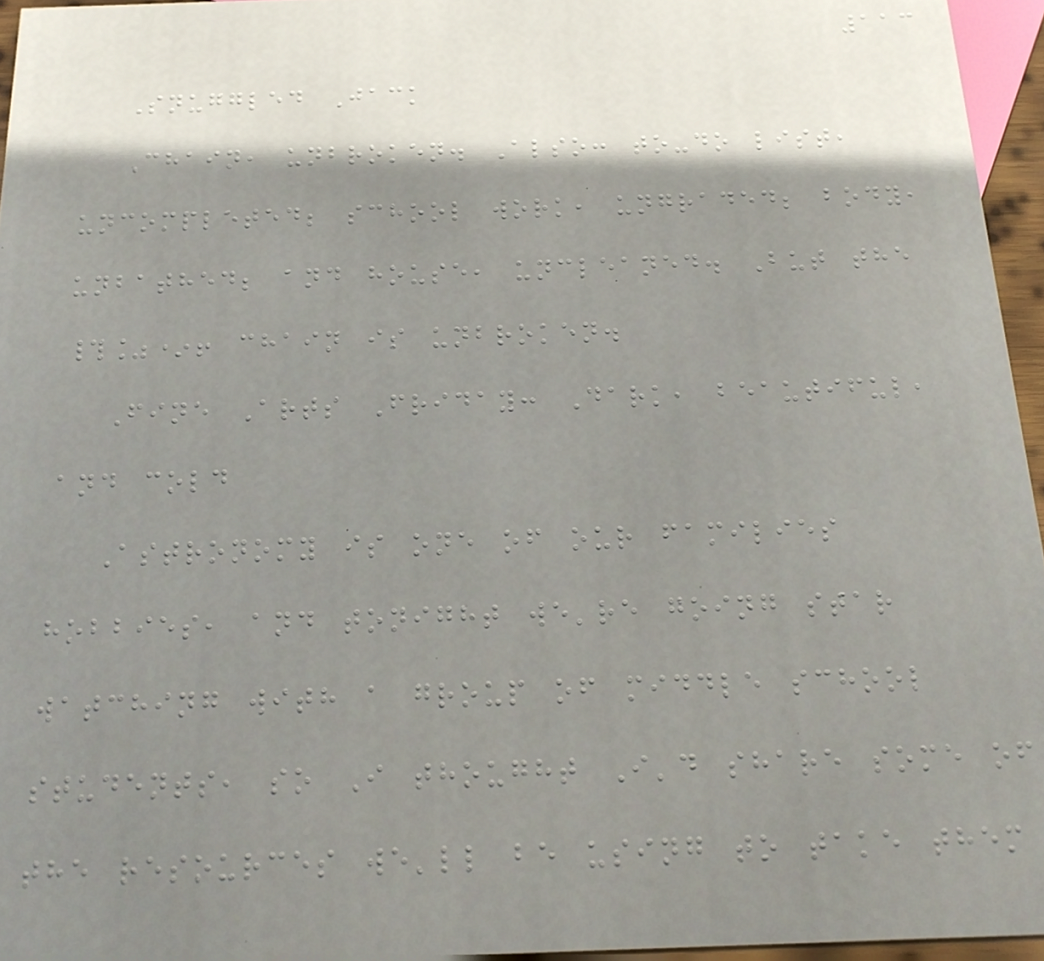113
Snuggled Jack
Chain, unbroken. Also: to-do list,
uncompleted; school work, ungraded; body,
unbathed; and house, uncleaned. But the
#%*! chain is unbroken.
Fine Arts Friday: Dark, beautiful,
and cold
Astronomy is one of our families
hobbies, and tonight we're going star
watching with a group of middle school
students, so I thought I'd share some of
the resources we'll be using to take them
